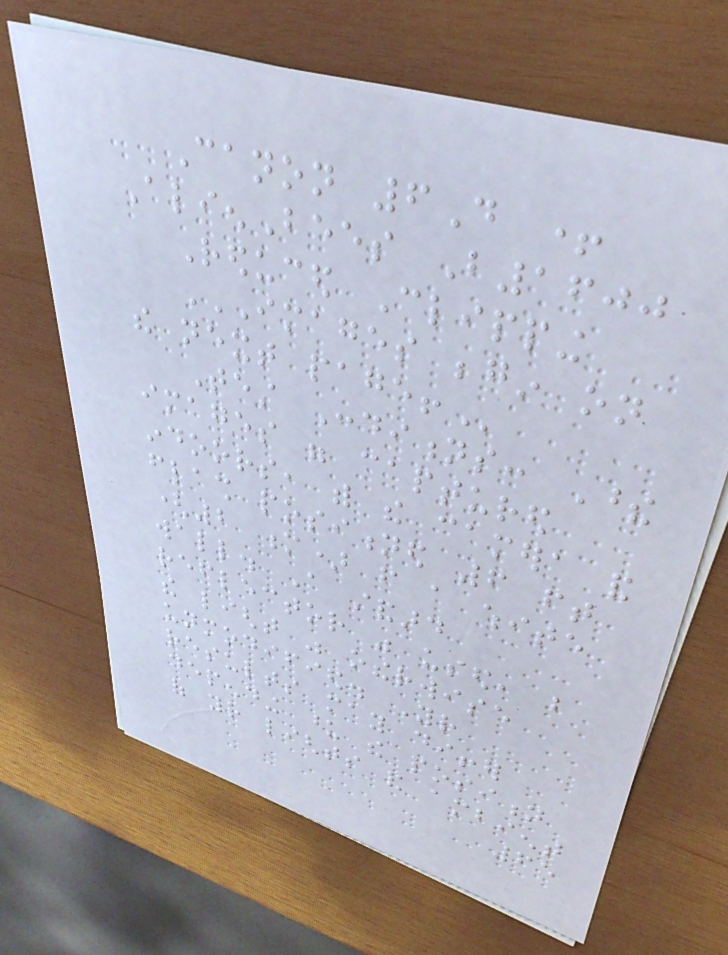Canon 6D +
AlienBees B1600
Reduced Clipping
IMAGES BEGIN ON
THE NEXT PAGE!
Test Conditions: These
images were captured
indoors, with the camera and
flash positioned 6 ft
(2 m) from a white
wall. A standard
reflector was used, but
the light was otherwise
unmodified. Your
results may differ
depending upon the position
of your lights and ambient
65
